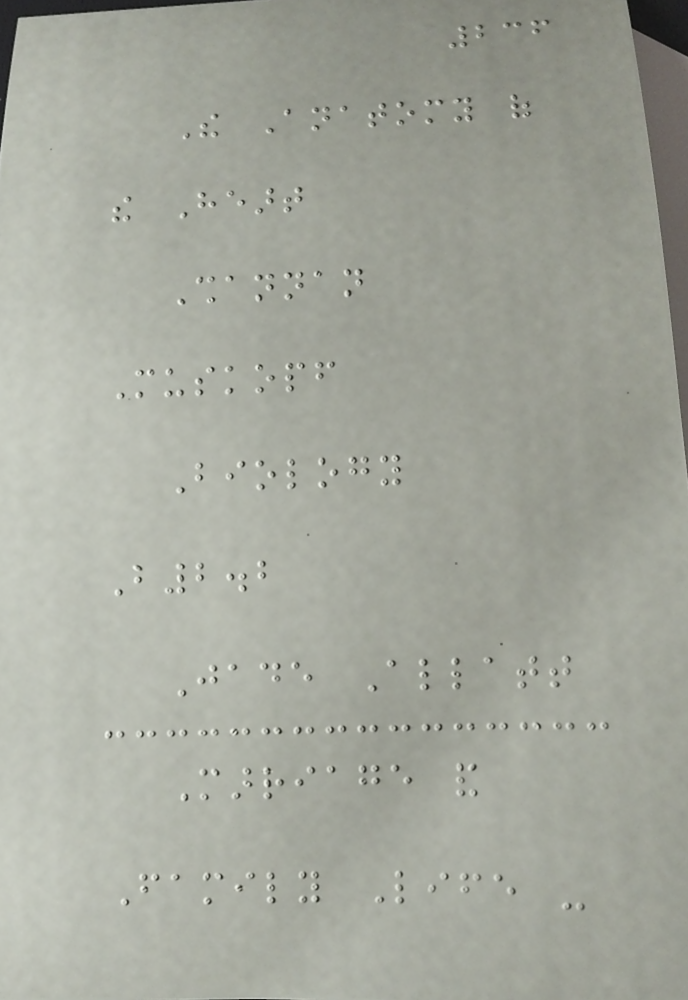236
The Anatomy of
the Heart
Shannan
Muskopf
Biology
B2.2
Jade Allatt
Marriage and
Family Life -
